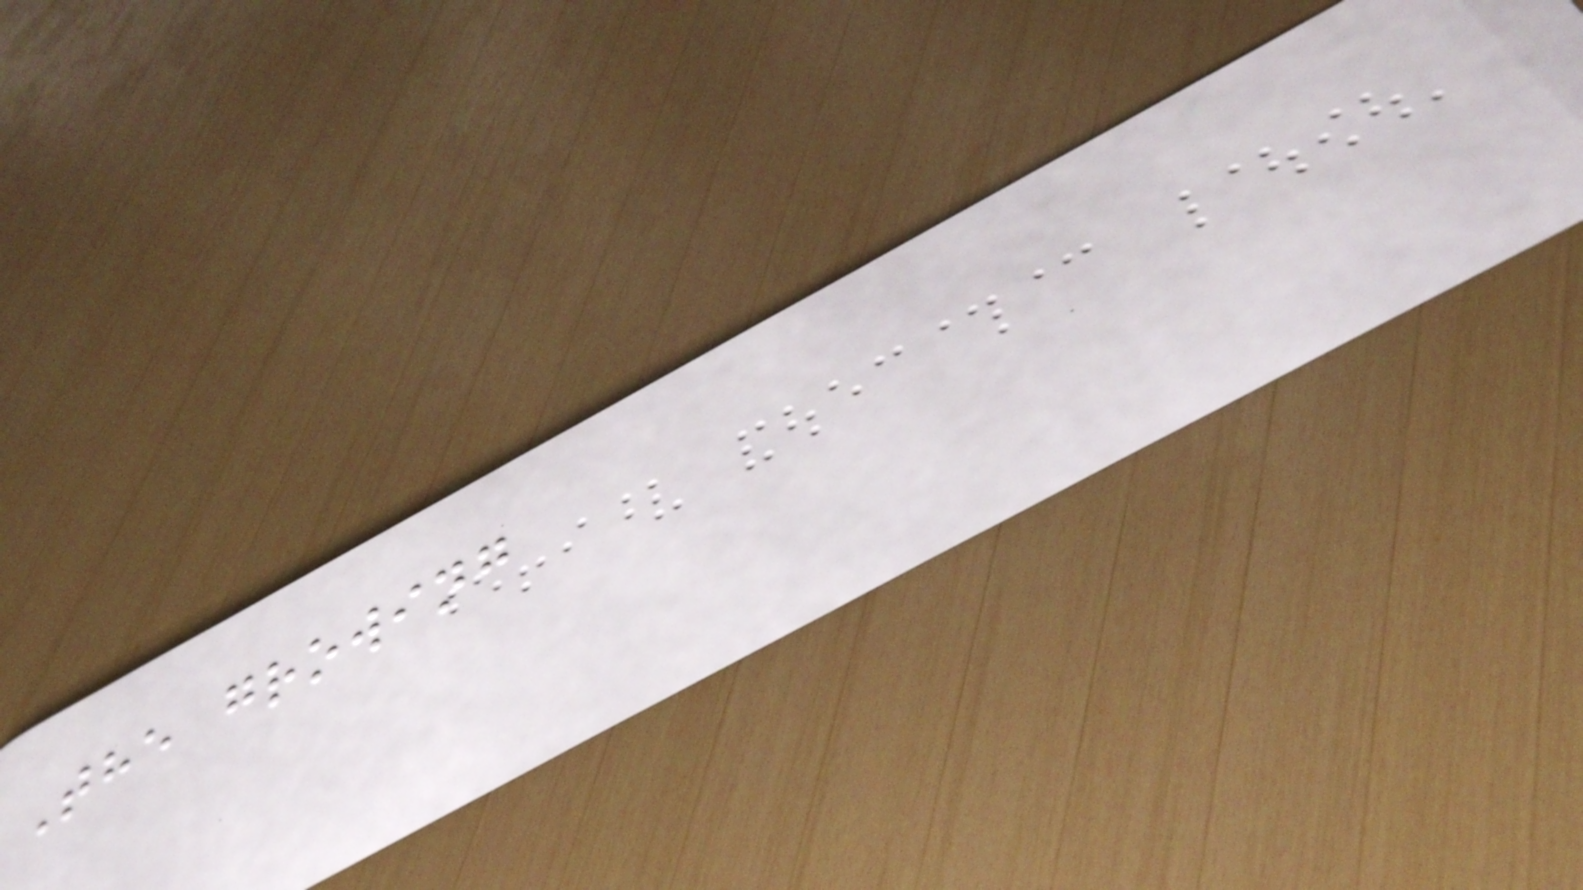The growing
